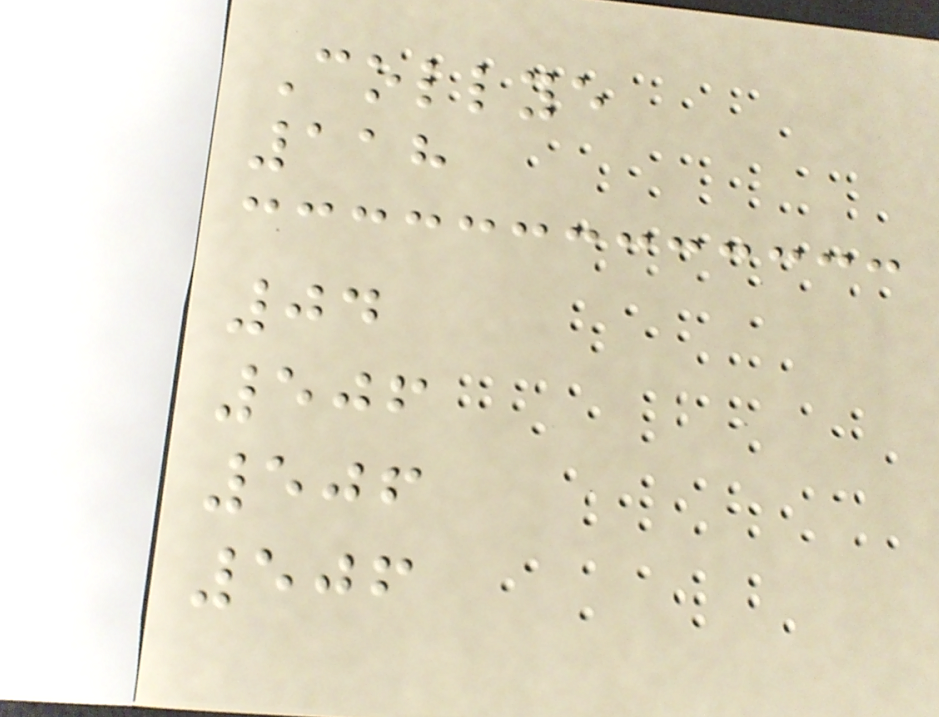Collye
118
04
506
506
506
